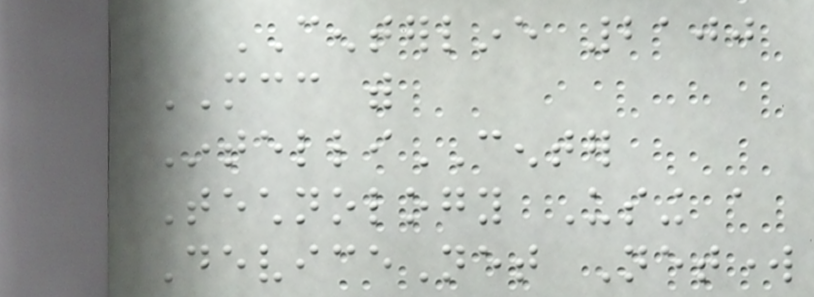CENTERLINE 2100
MCC with
IntelliCENTER
Technology Using a
DeviceNet Network
